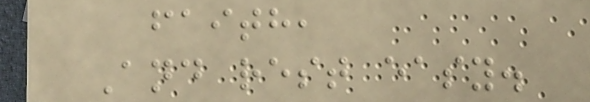faith,
And rest easy.
